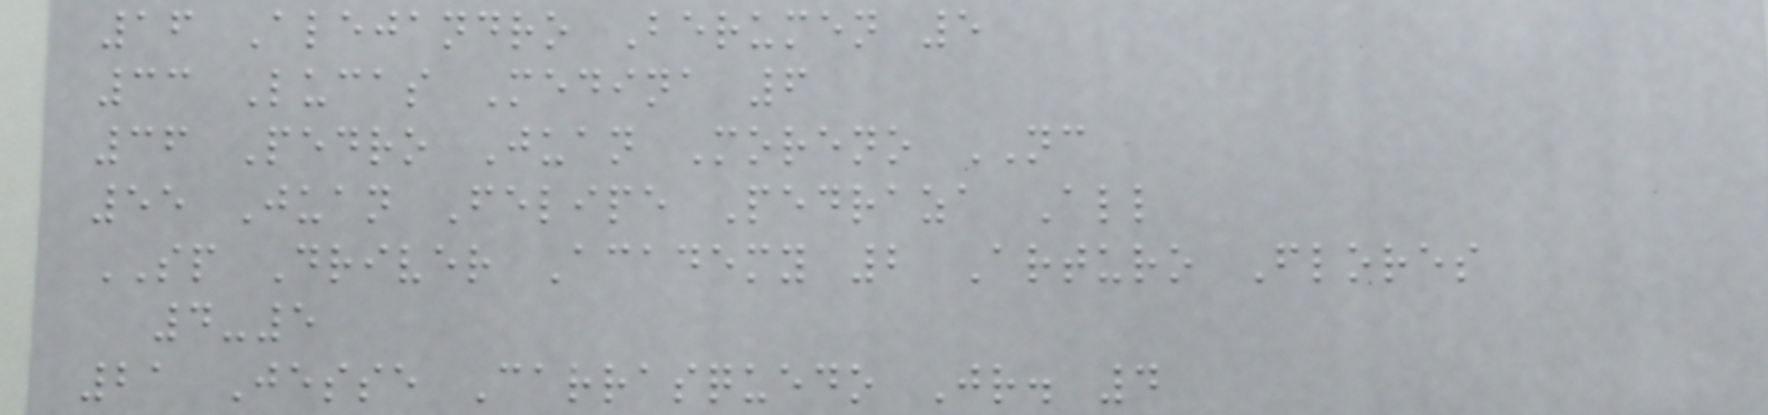16 Alejandro Berumen 5
33 Lucas Medina 6
36 Pedro Juan Moreno NC
55 Juan Felipe Pedraza All
SP Driver Academy 2 Arturo Flores
4-5
21 Jesse Carrasquedo Jr. 4
